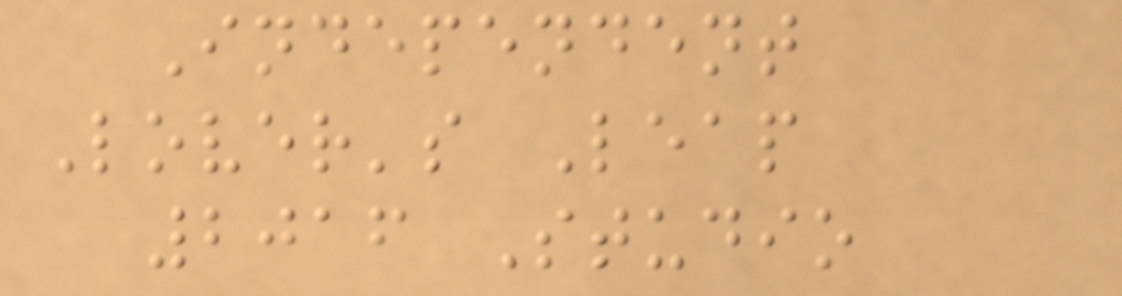Independent
Lover's Leap
2016 Studio
